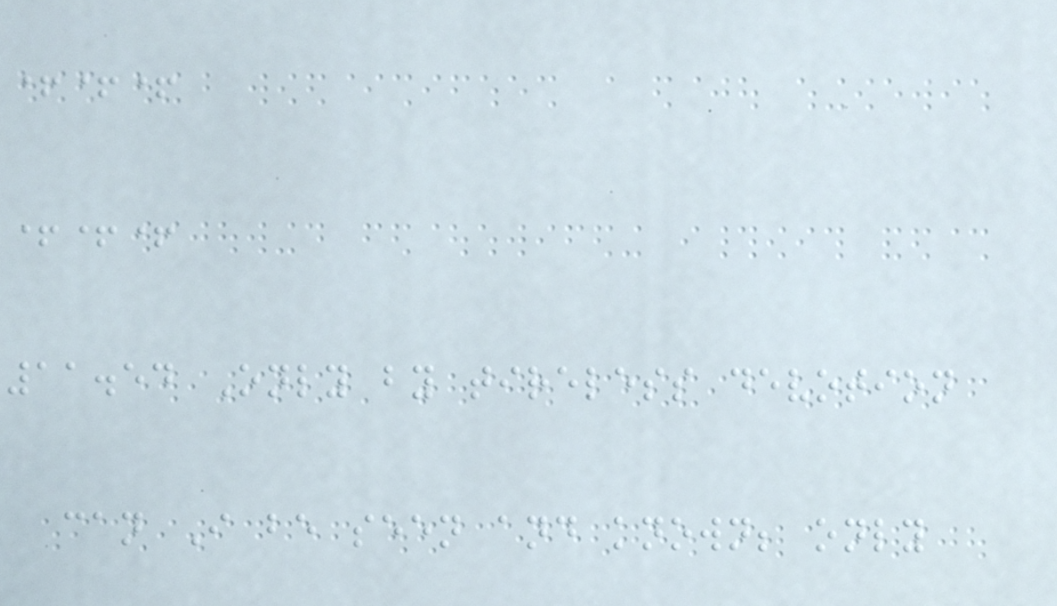+++
+++
11.54 Only by tireless devotion
can I be seen and known; only
